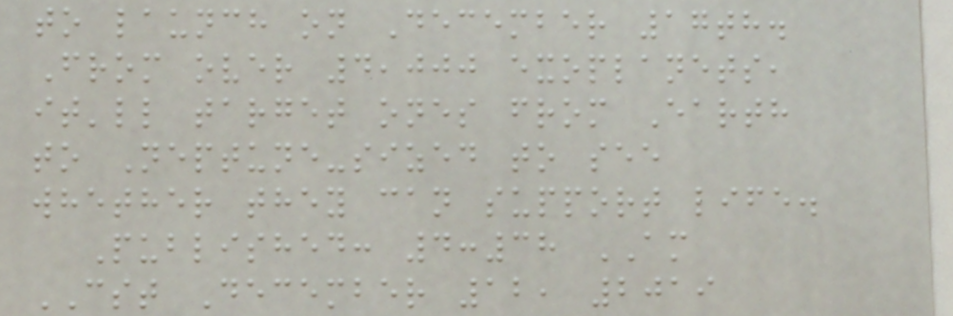to launch on December 17th.
From over 4,000 exoplanets,
it'll target ones from Earth
to Neptune-sized to see
whether they can support life.
Published: 4:38 AM
CST December 12, 2019
